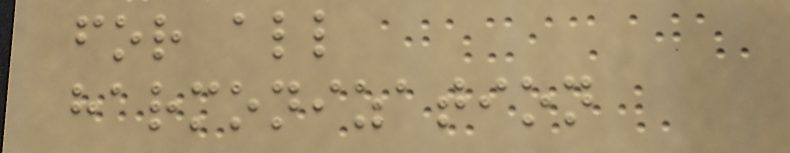for all
harmonization
